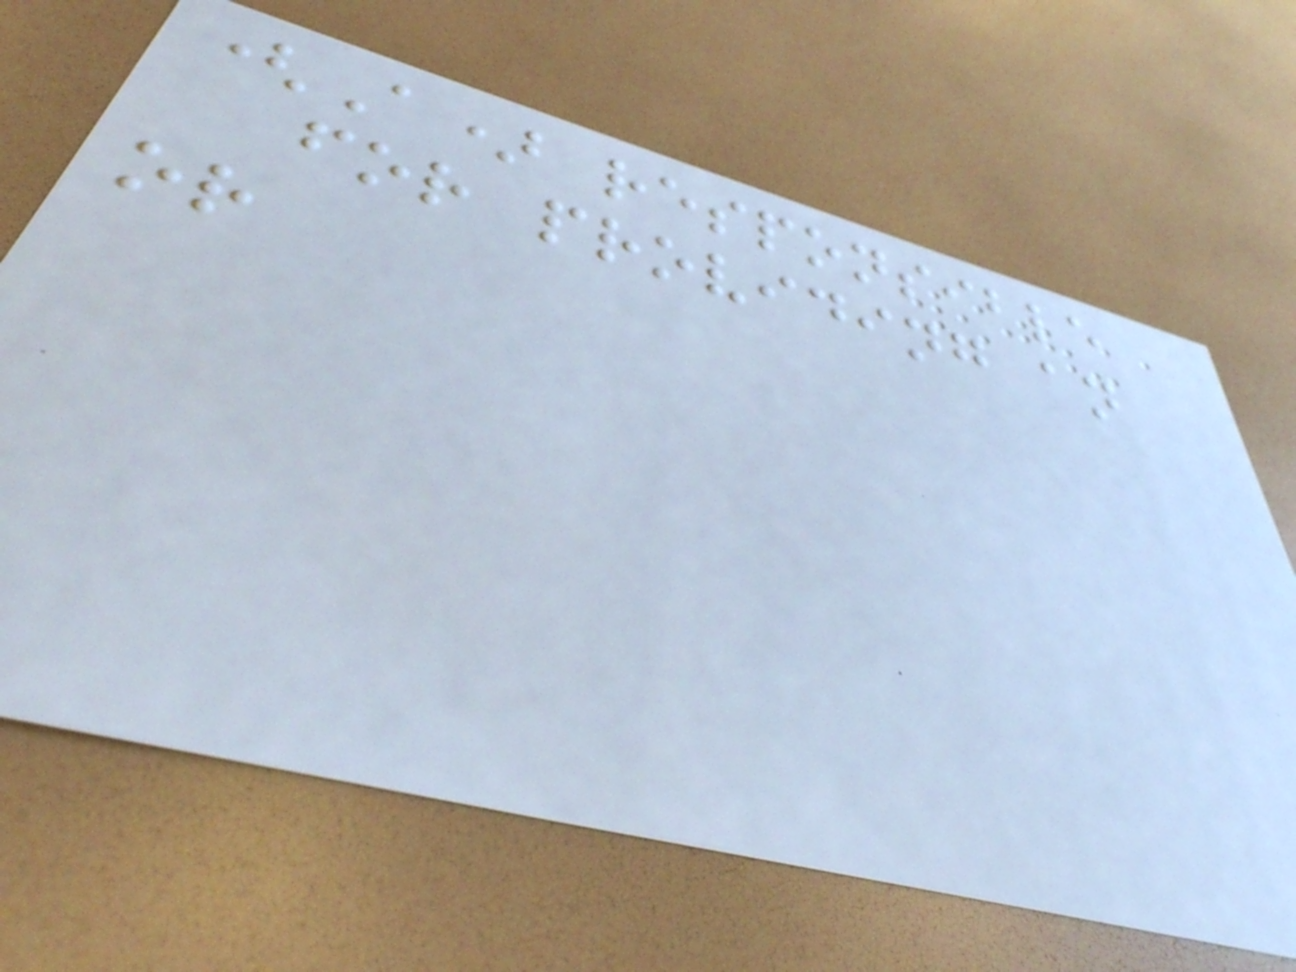(A) responsible
for providing an
or
